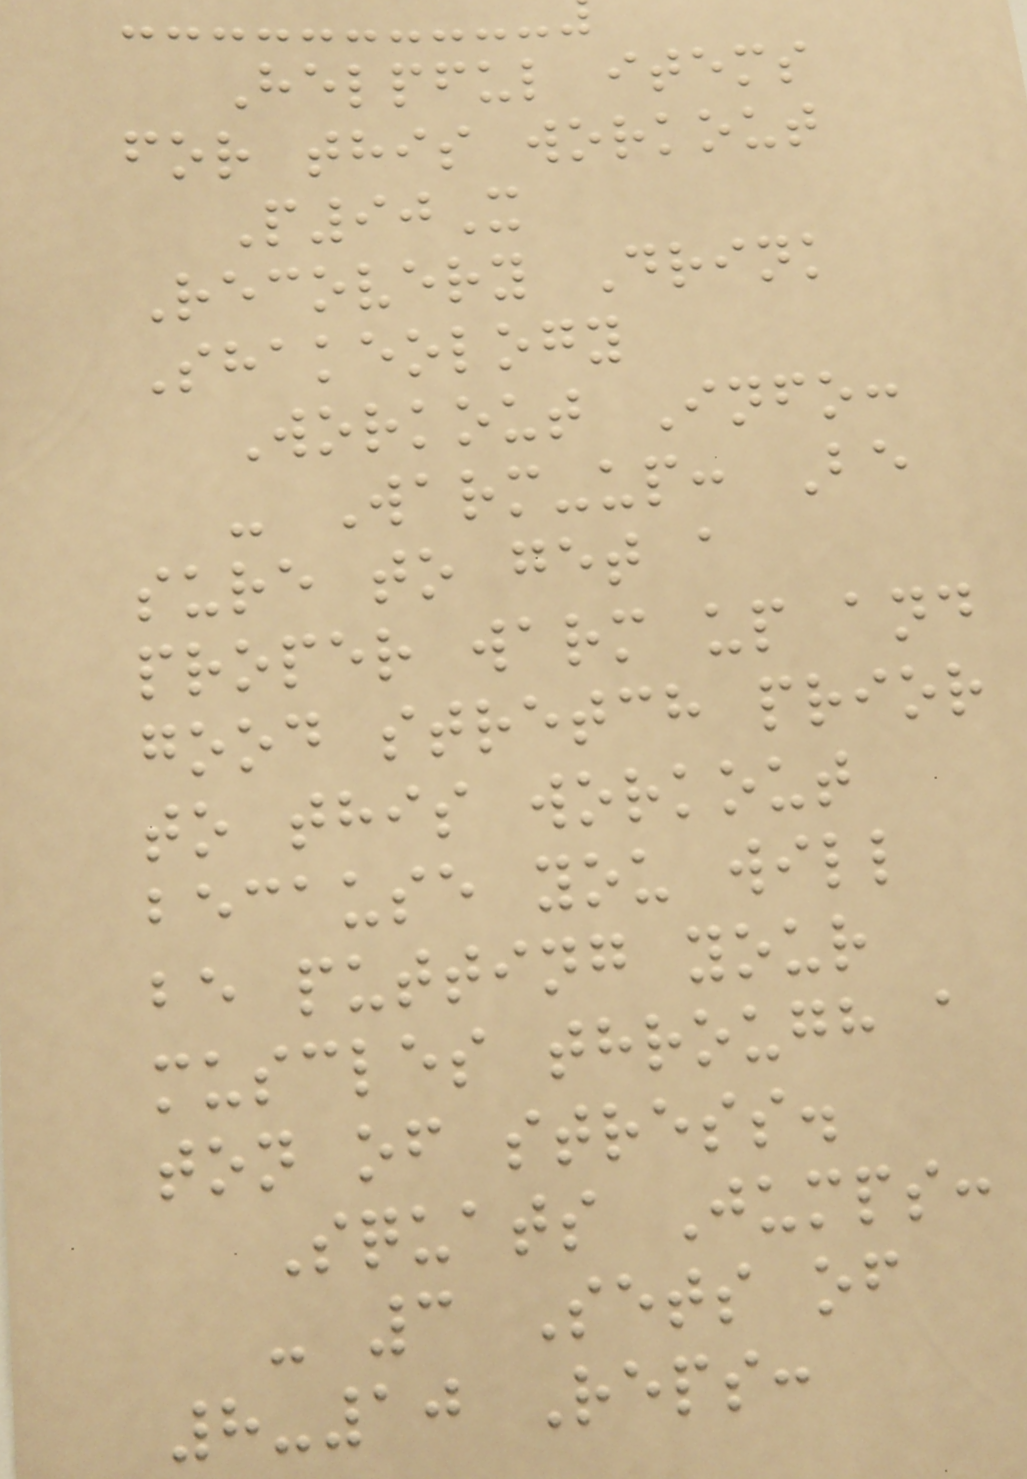Helpful items
for this workout
P90X
Recovery Drink
Shakeology
Workout Info:
- Warm-up: Be
sure to get a
proper warm up and
good stretch prior
to this workout
because you will
be putting your
muscles through a
ton of stress.
Squats Jumps:
- 3 Sets of
8-10 Reps:
